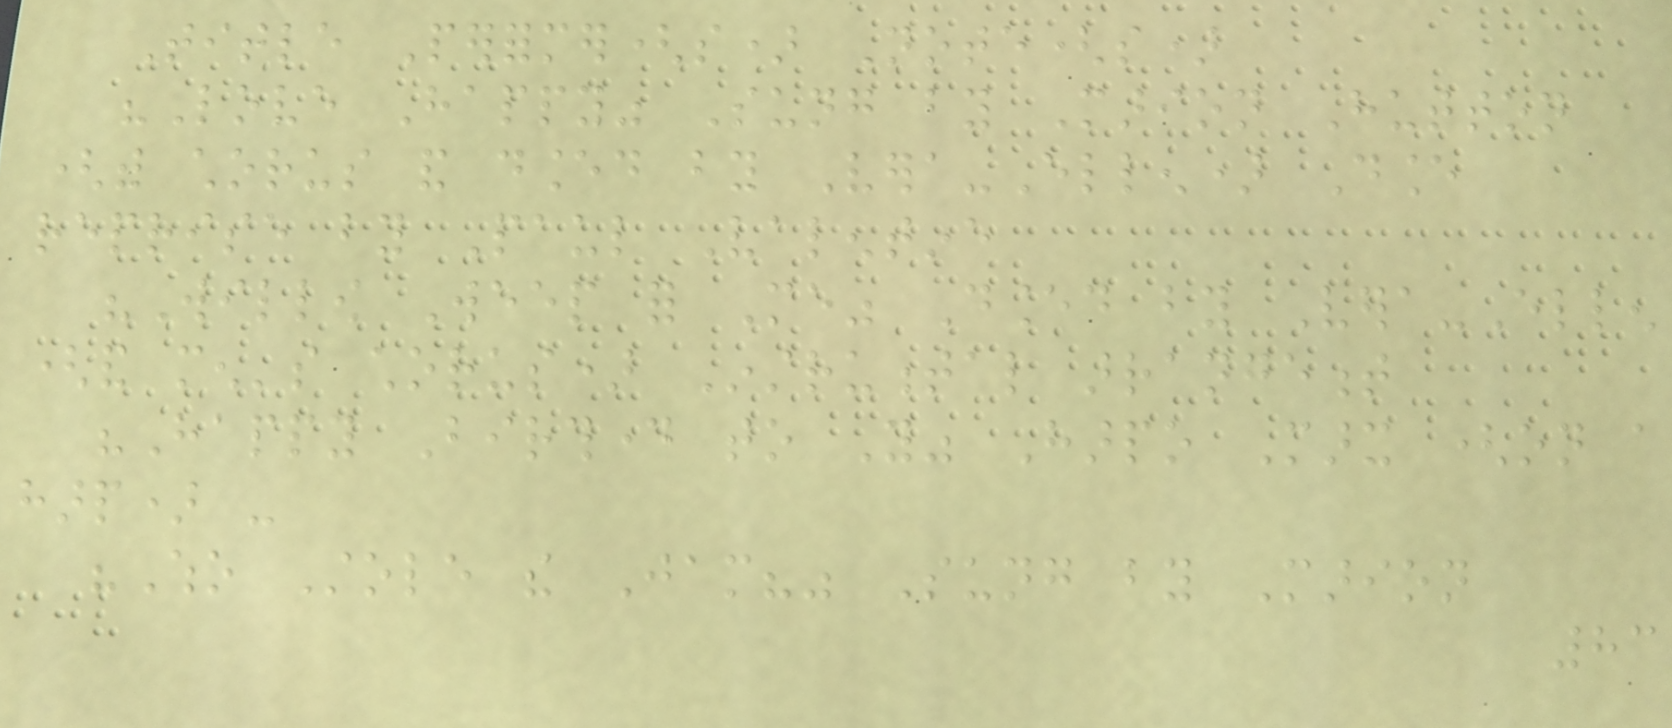Title Performer(s) Note(s)
"Love Happy" Sung by Marion Hutton
(with chorus and danced by Vera-Ellen) Dance
reprise by Paul Valentine
"Willow Weep for Me" Danced by Vera-Ellen
(and men's chorus) Instrumental arrangement
"Happy Birthday to You" Harpo Marx (on a
harp) -
"Who Stole the Jam?" Sung by Marion
83
